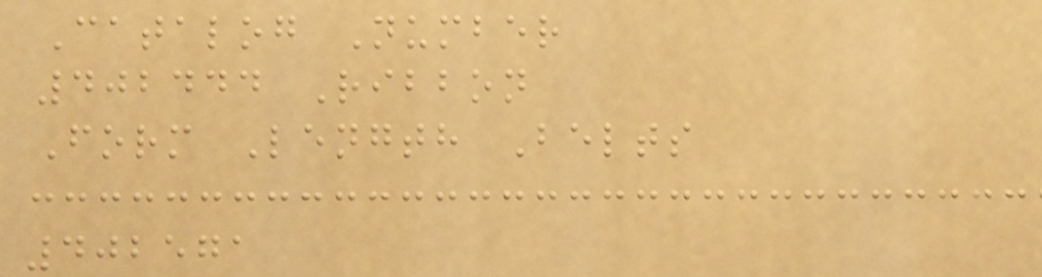Catalog Number
402444 Ribbon
Form Length Belts
402571
